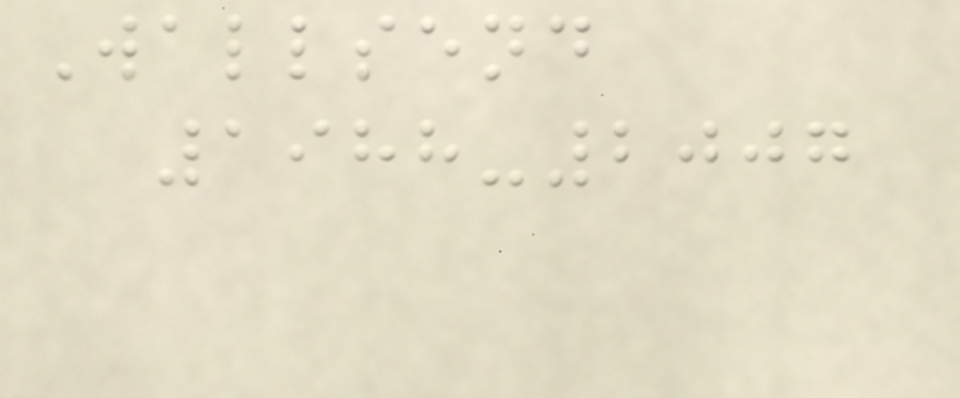Wallsend
1988-2007
